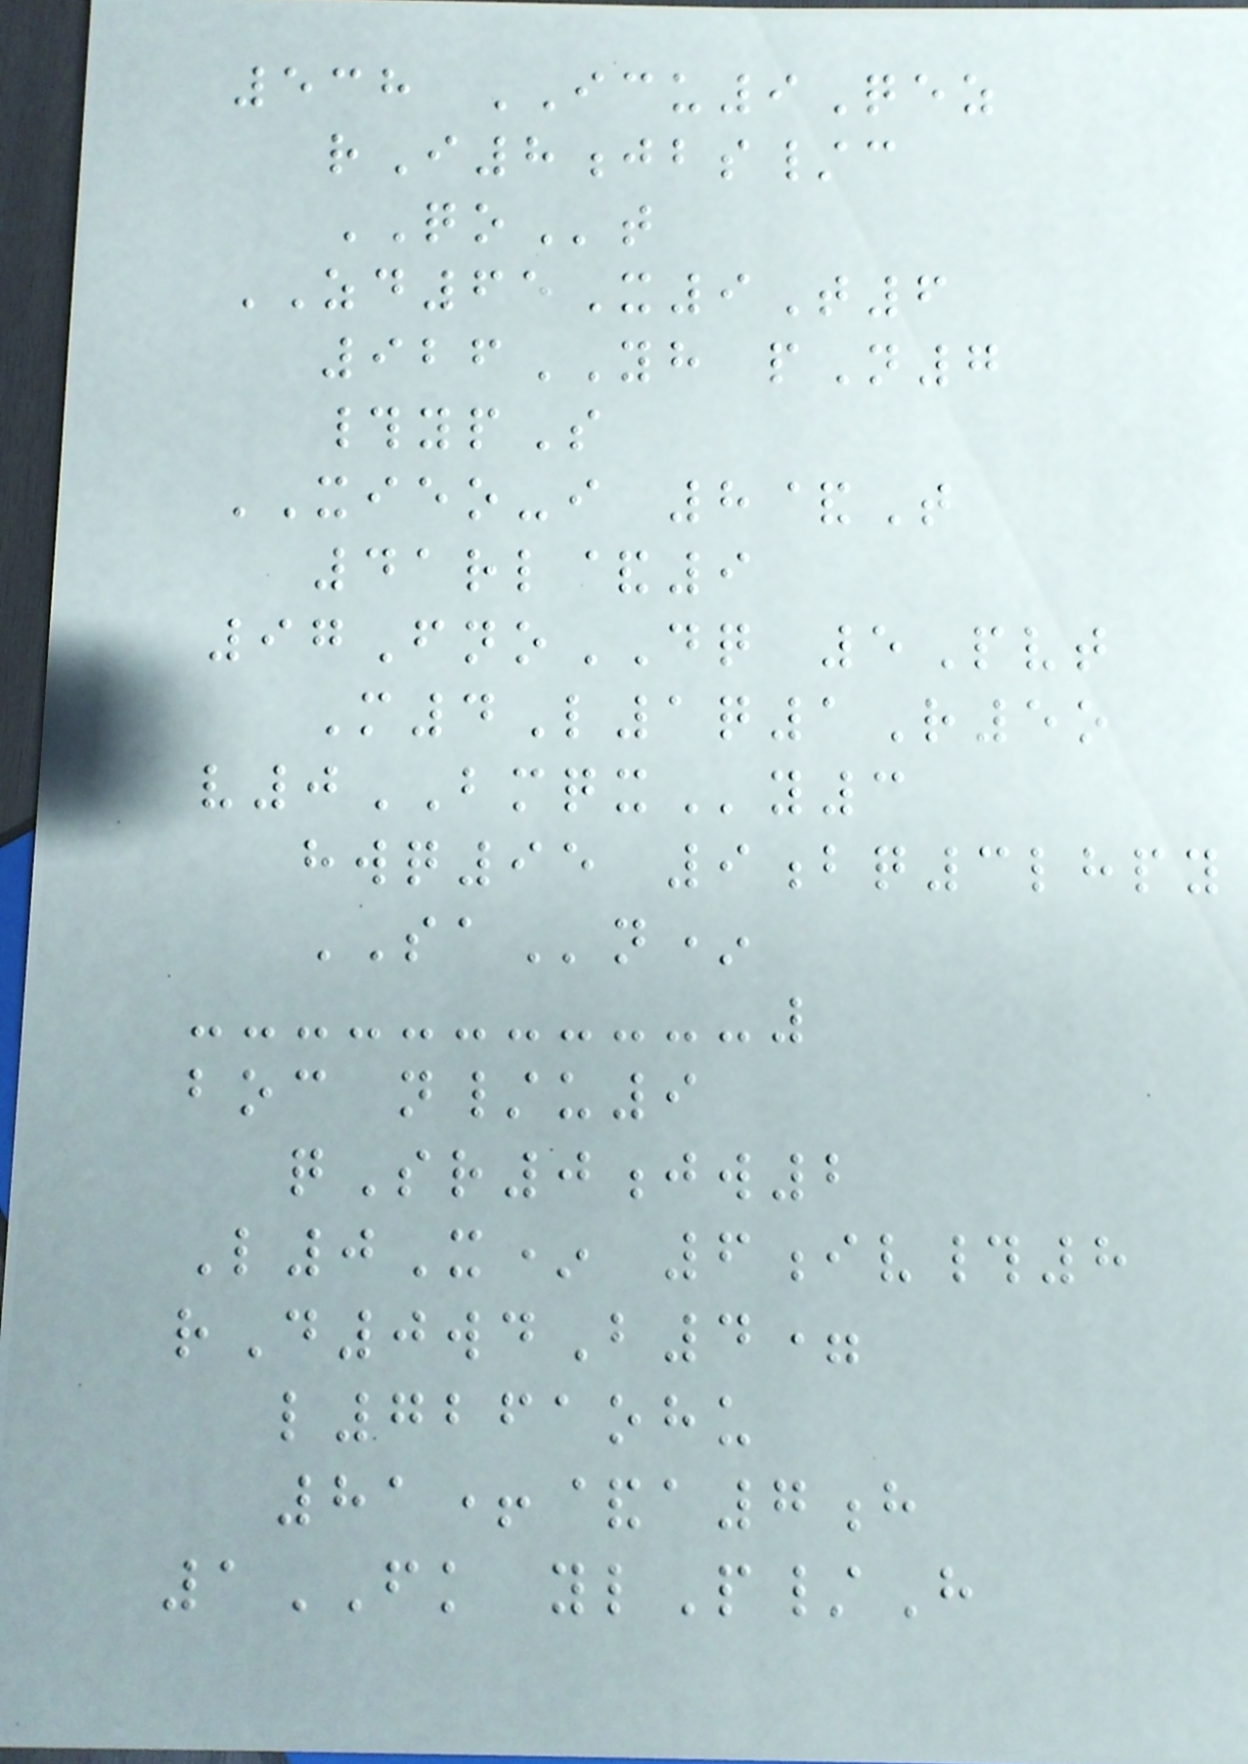538 ICU9Qez
rI8jbs/c
QOt
ZD65X9T6
926YH pN7
#ypS
XIEO-i 8&T
41rl&9
97FnoDQ 5Pvt
M4L1q1R5o
v0BMQXy3
hwq95 9bq3lhpy
SAn*
boc n/u9
qSr0jw2
L0X* 6iv#8
rD0wdB4=
l7261ohu
81+&a7h
1FK ylP/H
